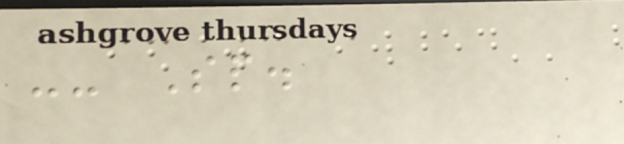-- Sp.
